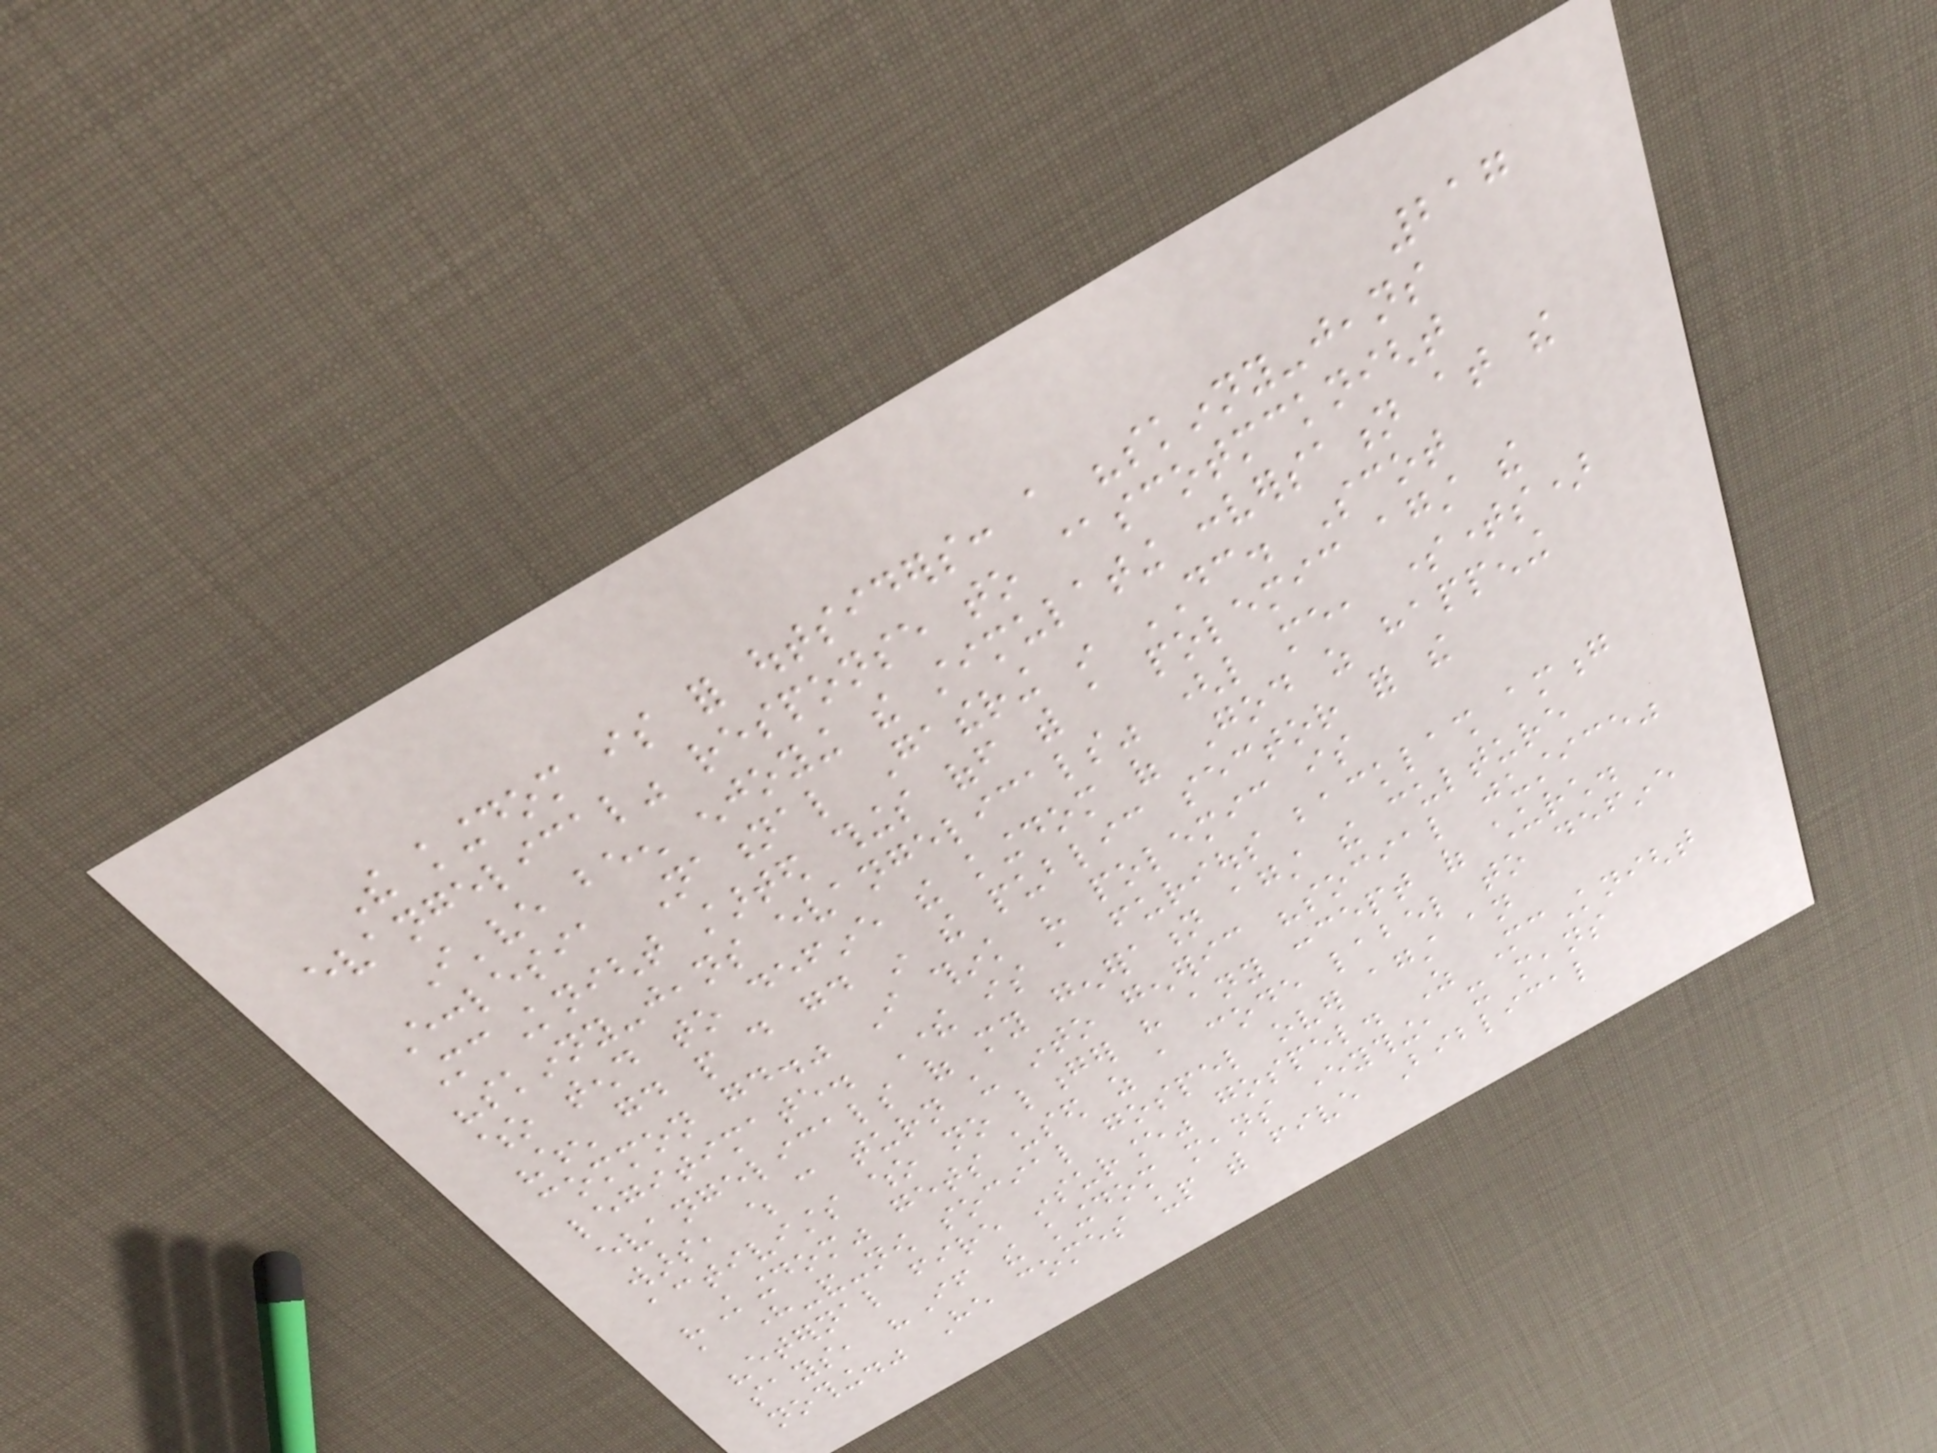217
The kingdom is for outsiders: a "skinny-jeans
evangelical" response to @scotmcknight
I've been enjoying the stimulating conversation at the
Ecclesia National Gathering in DC. Scot
McKnight started things off with a polemic against the
"skinny-jeans evangelicals" (like me, sometimes)
who tend to define the kingdom of God as happening
"when good people do good in the public sector for the
common good." I think his polemic is
legitimate. There is a furious backlash among
evangelicals of my generation against the culture
wars, which can turn us into generic "social justice"
activists who no longer have any concept of church.
"Kingdom" gets used as a code label to define
a here-and-now social gospel over against an
"eternal fire insurance" gospel. As McKnight
says, "If the kingdom means everything, it means
nothing." He comes up with five Biblical
